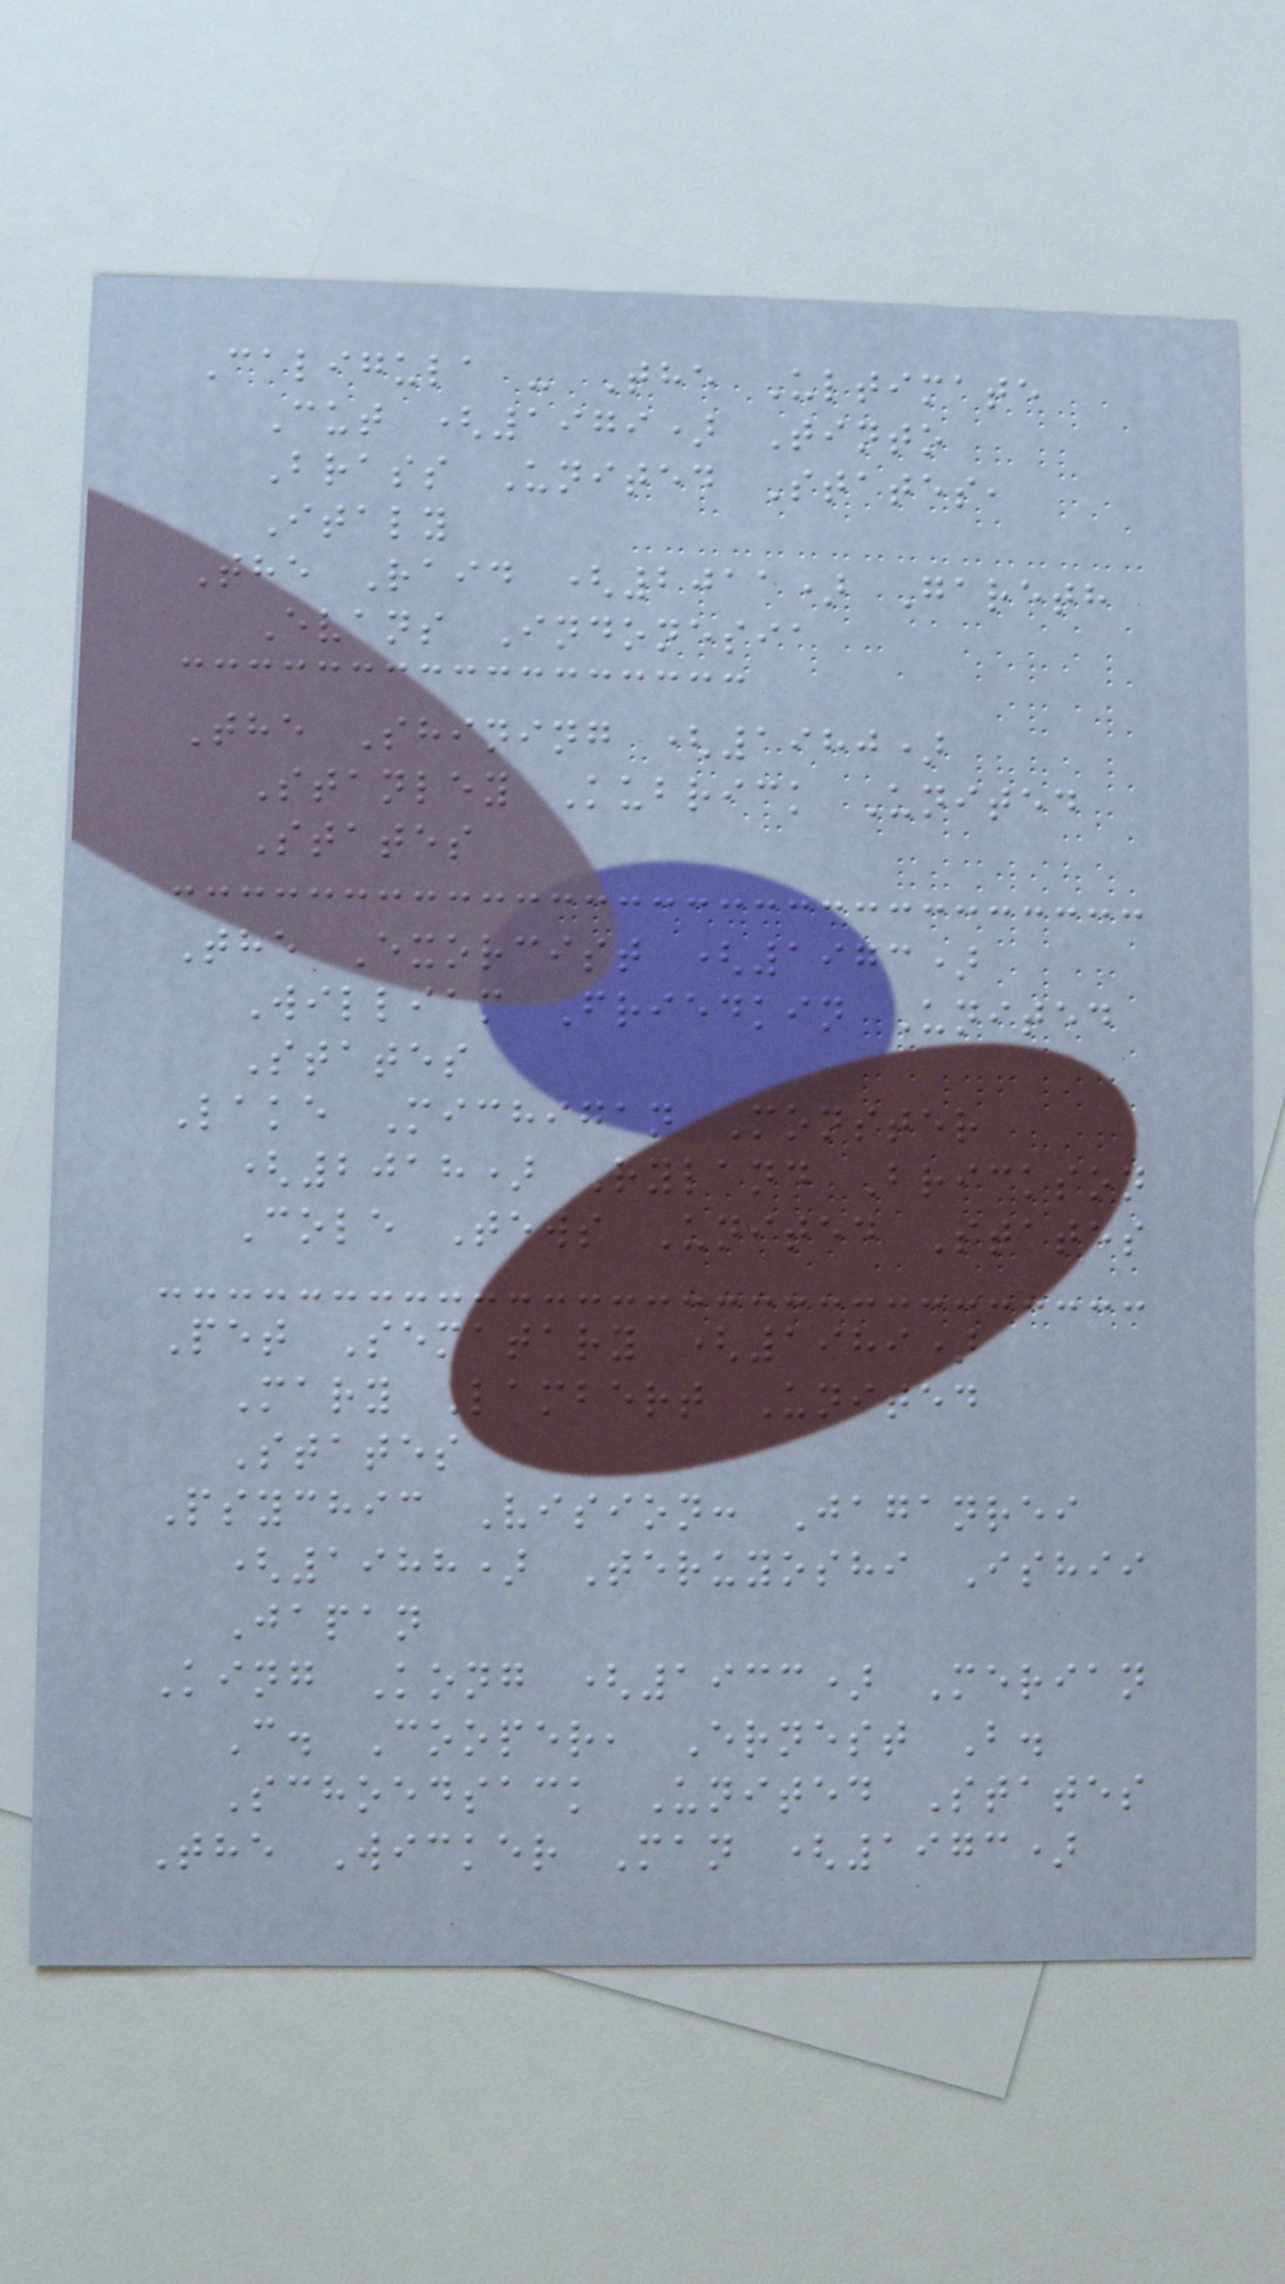Caligula - The Ultimate
Cut (1979) Tinto
Brass United States,
Italy
The Raid (2011) Gareth
Evans Indonesia
The Shining (1980)
Stanley Kubrick United
States
The Exorcist (1973)
William Friedkin United
States
Lake Michigan Monster
(2018) Ryland Brickson
Cole Tews United States
Pet Sematary (1989)
Mary Lambert United
States
Psychic Vision: Jaganrei
(1988) Teruyoshi Ishii
Japan
King Kong (1933) Merian
C. Cooper, Ernest B.
Schoedsack United States
The Wicker Man (1973)
